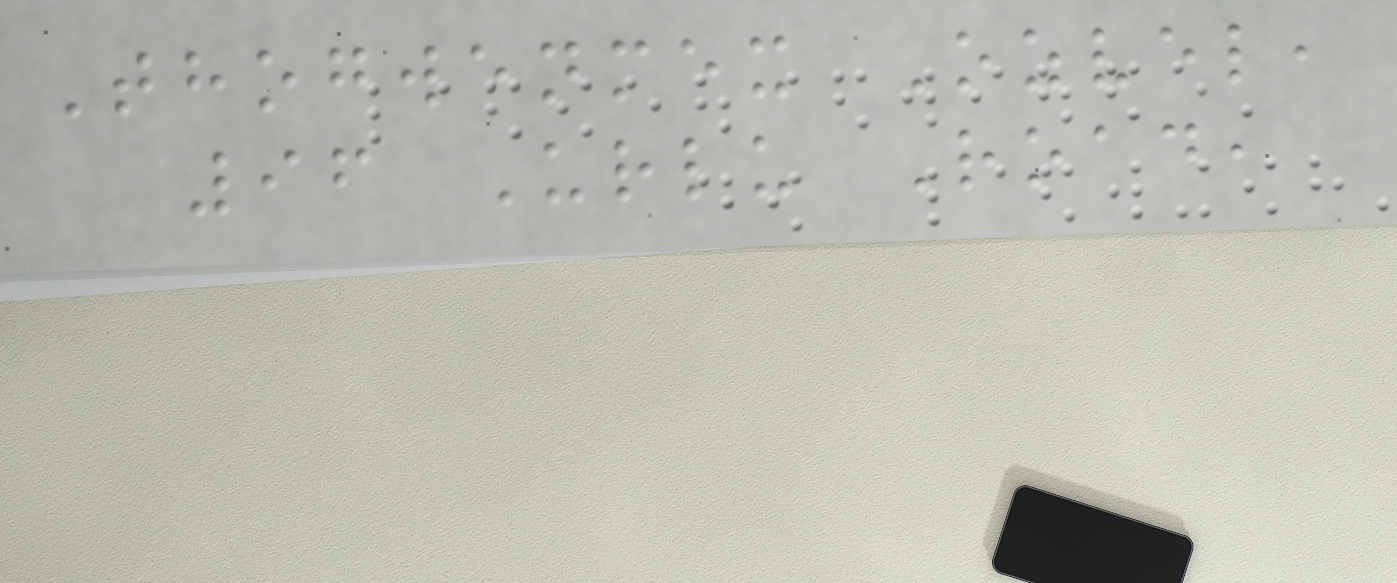Thogwenmex Ozvel,
96 Urlu Road,
